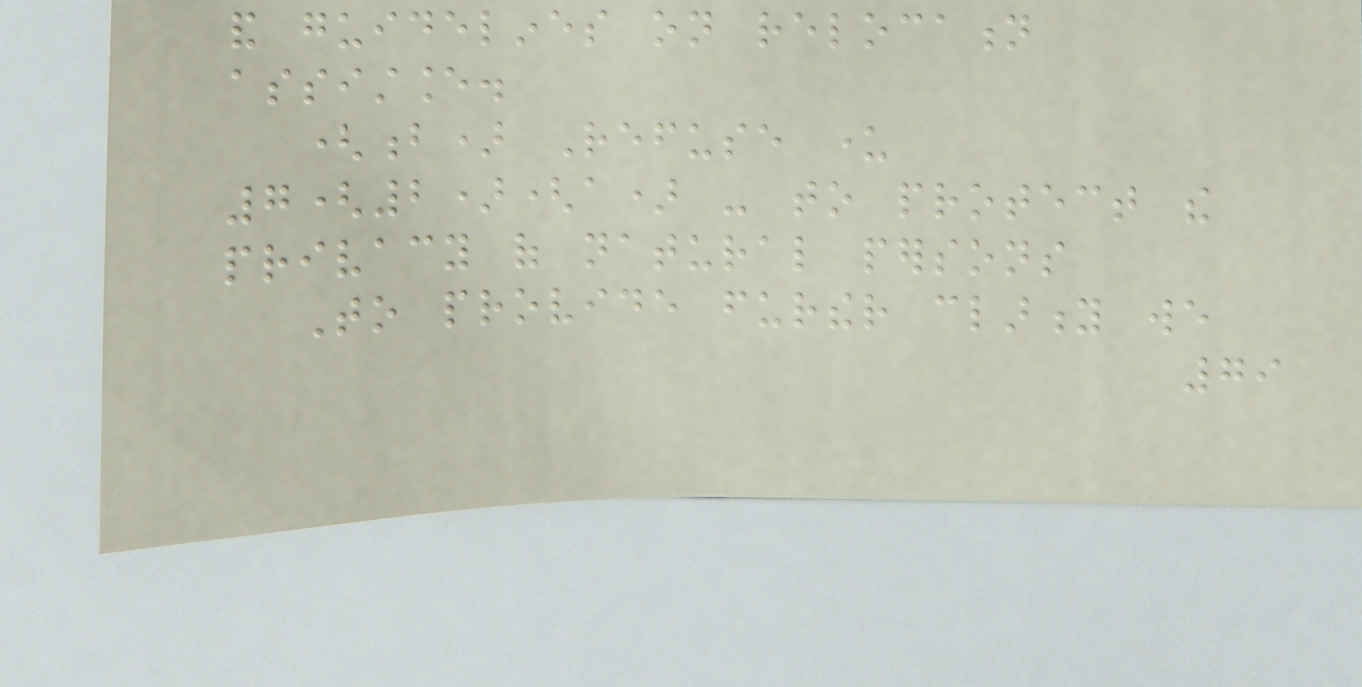and guidelines on relocation
assistance.
(b) Refuse under
7(2)(a) - to protect the
privacy of natural persons
To provide further clarity we
79
